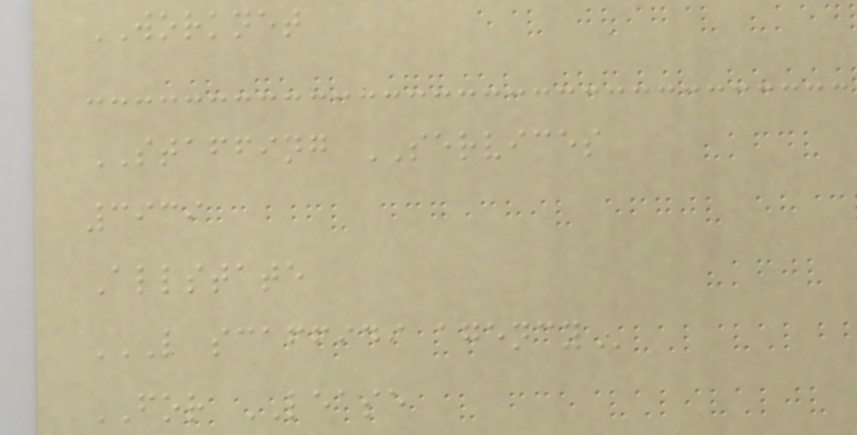WORKNET
STAFFING SERVICES
3939
Allstate
L SCAFFIDI AGENCY
FOR LEASE
